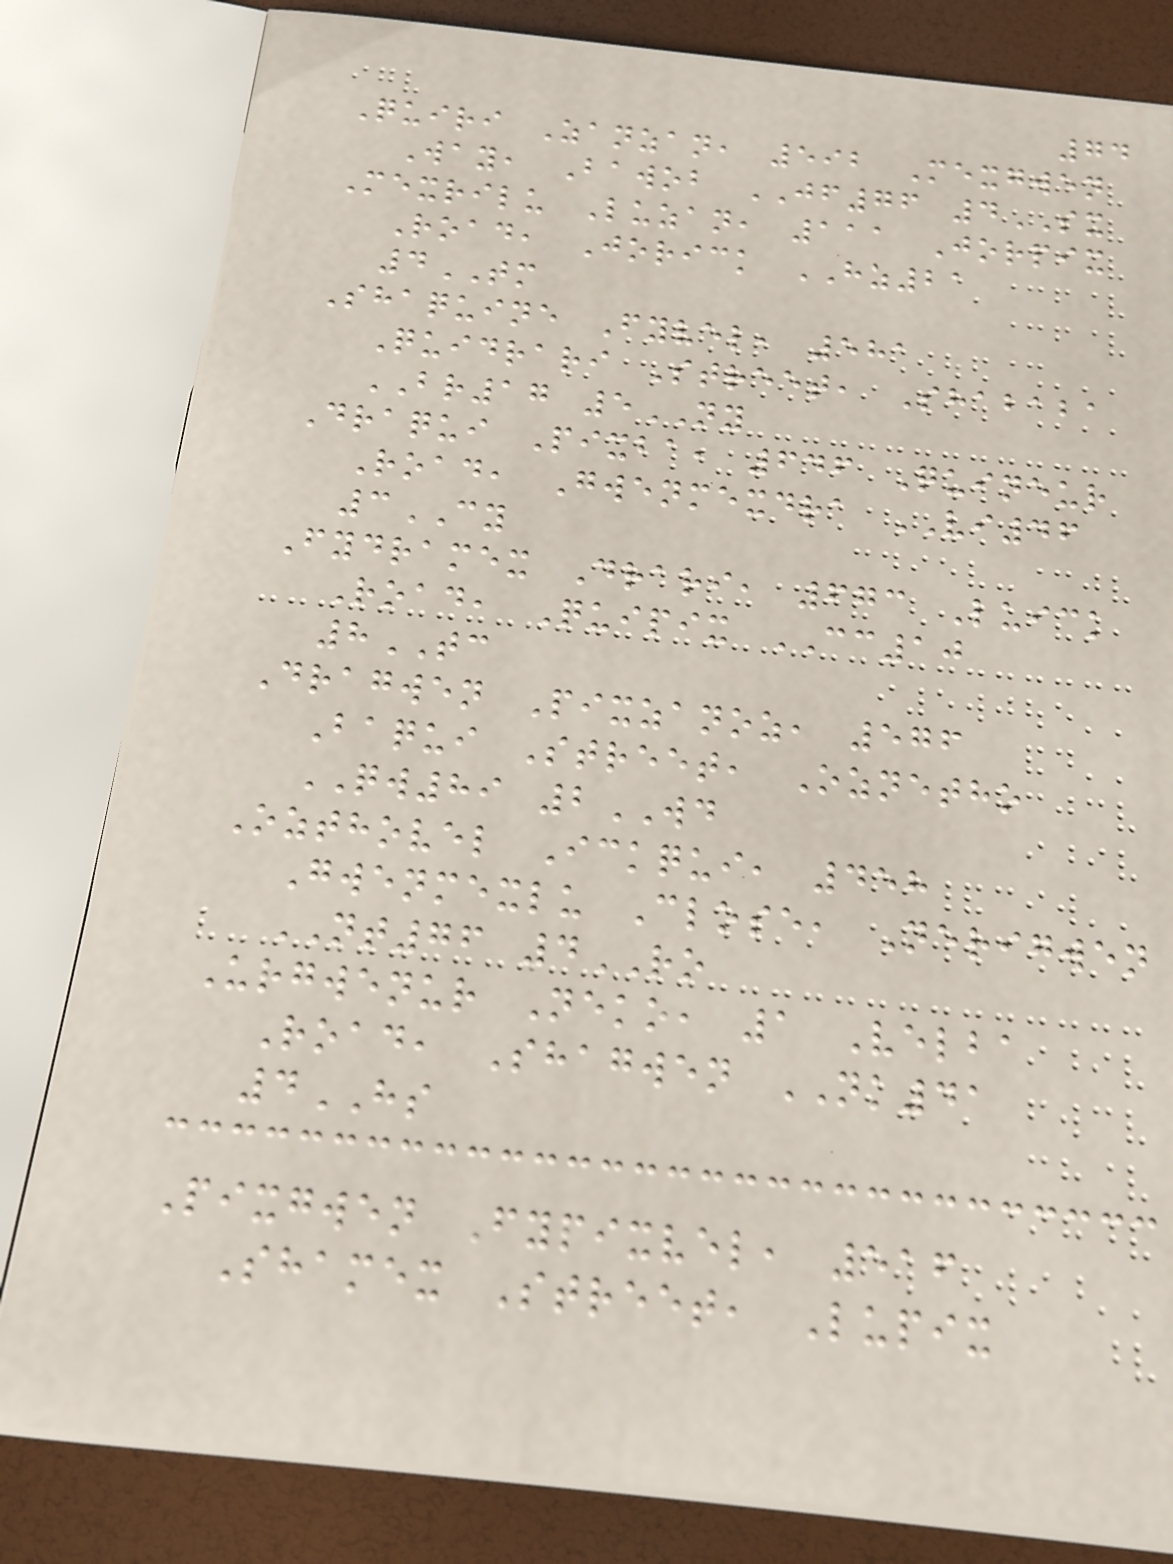74
Quiri Zanzan, 592 Mexgwen
Way, Bawob JF76 4SX
Mexrilu Luzan, 111 Jorpix
Road, Jorick HZ21
4TM
Shaquine Fyvel, 581
Quidrari Street, Shababa
BR17 5NY
Draqui Pixba, 646 Quineur
Road, Gwenmexdra VI46
3CY
Fydramex Drari, 673 Luick
Road, Quipix CC10
8TC
Dragwen Pixzanoz, 576
Baqui Street, Oznetho
QW89 2WD
Ozthovel Ickqui, 458
Gwenmexlu Close, Nerigwen
NT76 4RO
Urgwenur Neko, 1 Velba
Road, Shagwen NK41
4HS
Pixgwen Fypixvel, 516
Shamex Street, Lupix
